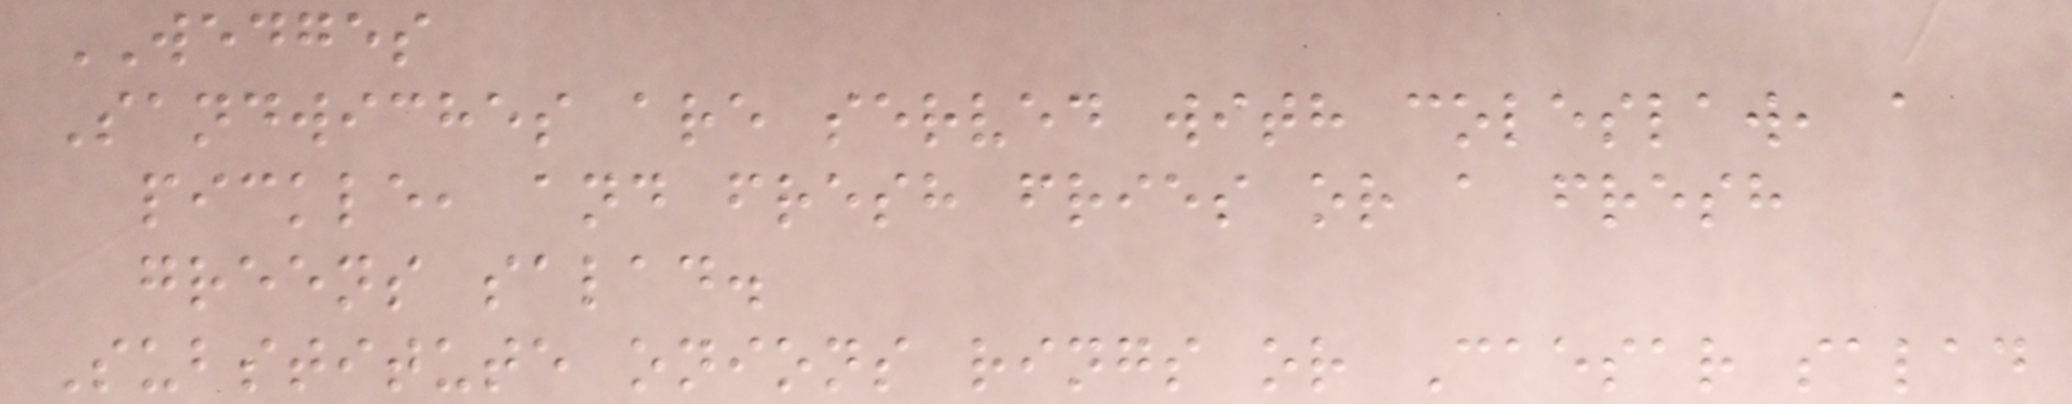WEDGES
Sandwiches are served with coleslaw, a
pickle, and fresh fries or a fresh
greens salad.
Substitute onions rings or Caesar salad
